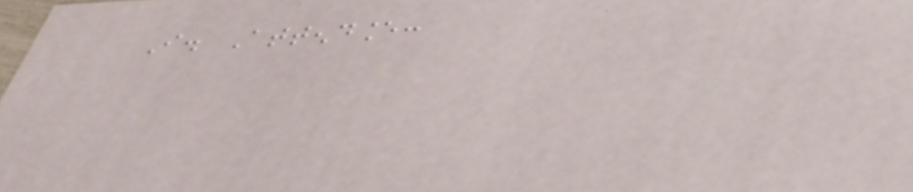I. Attendance:
